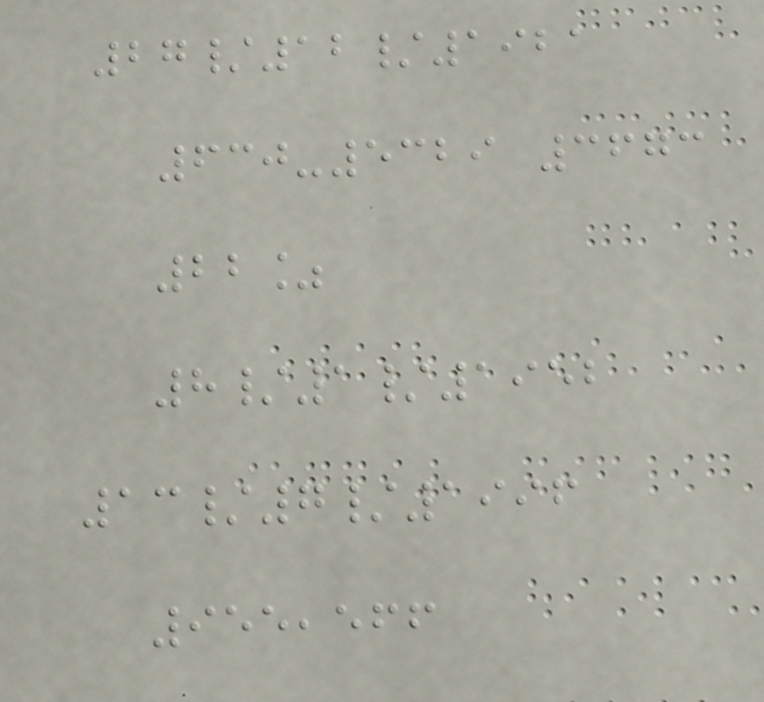27/12/1921
630-5329 3673
22%
8/1/1952
13/7/1996
955,566
